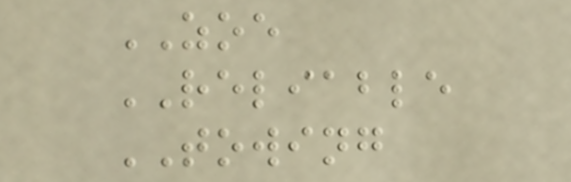ZOE
RELIABLE
TOWING
